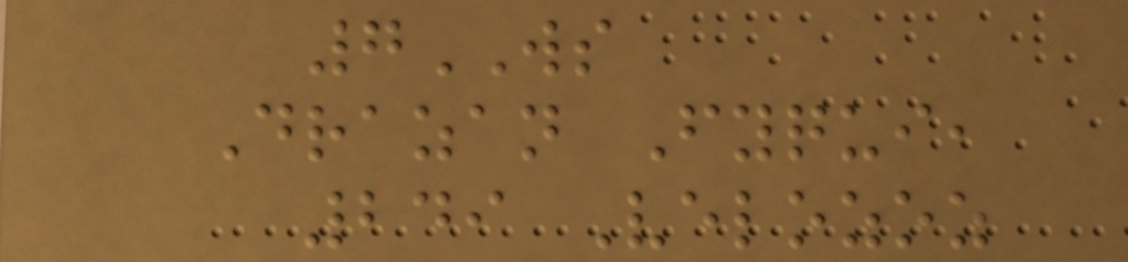7WS
Drazan Fyqui,
249 Velozoz
